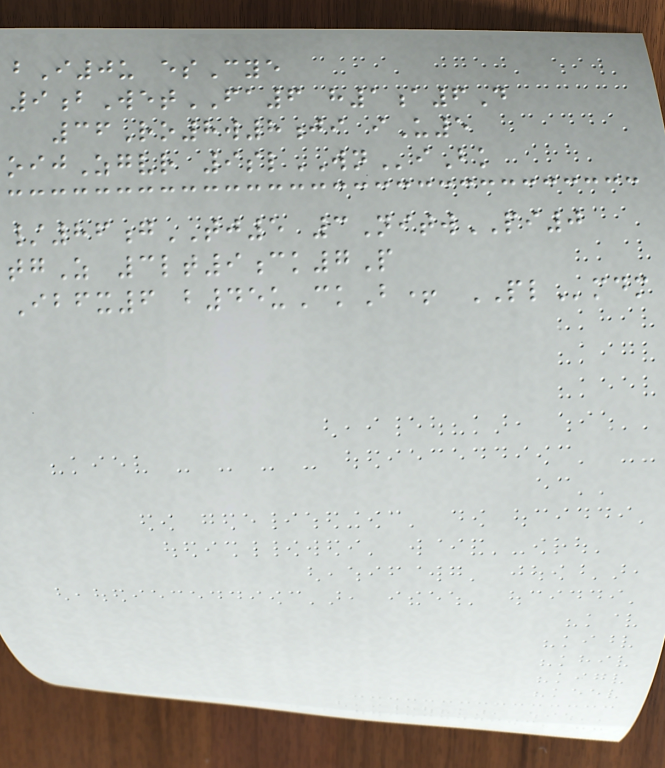bI0u esCye
9bWetFA6 h1a6D
36Ro8w8ji iU5
oijZgvr 9slWNiBk
/86gTJ5 3NitwPI0
tgZ 3lt9ck7P
Ibfx6 b45uCkB+ PLmdm
